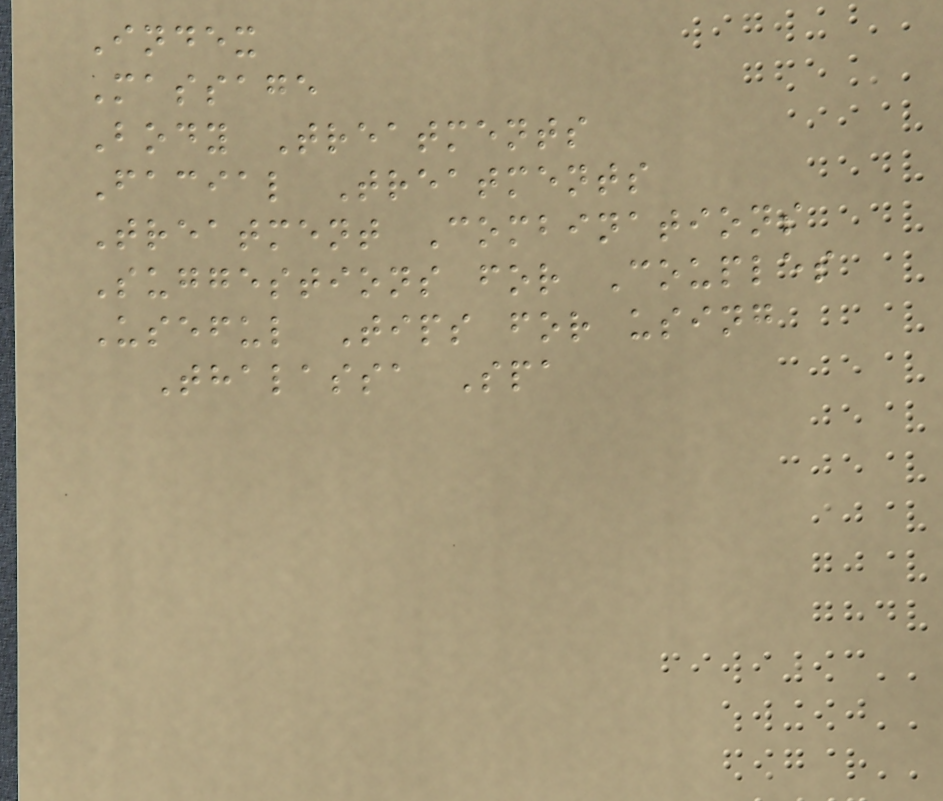Index
Massage
Body Treatments
Facial Treatments
Treatment Combinations
Suggestions for Couples
Useful Tips for using
Thalassa Spa
